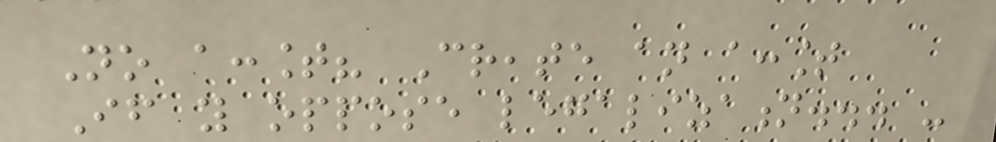No account? Create an account
If you oppose legalization... -
